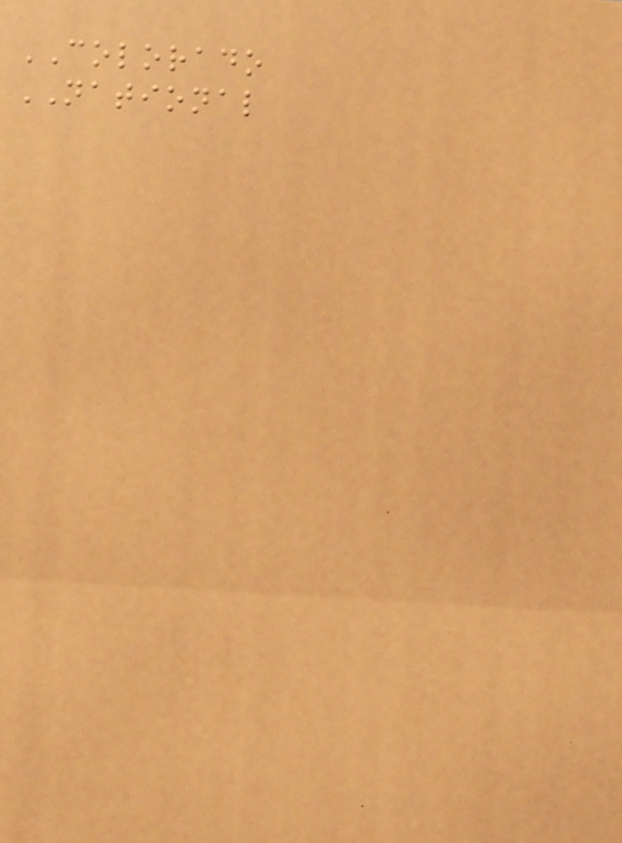COLORADO
NATIONAL
